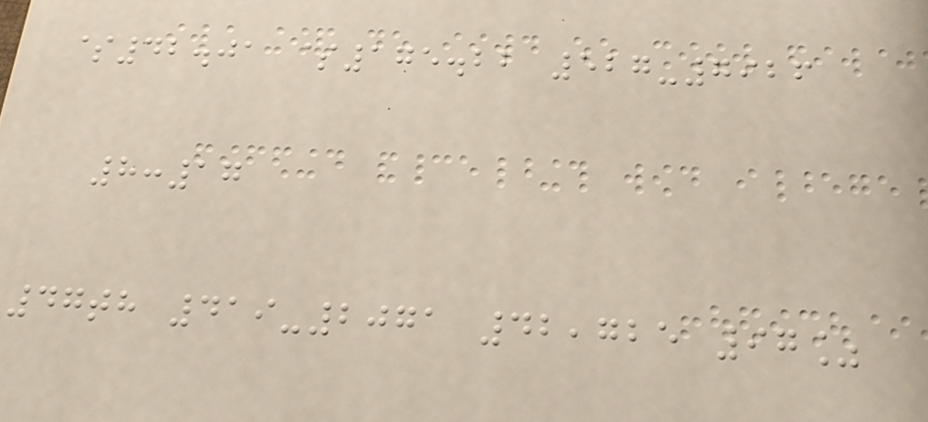$42.01 $175.22 527-7926
8:17
47th 419-2071 42,725 97%
